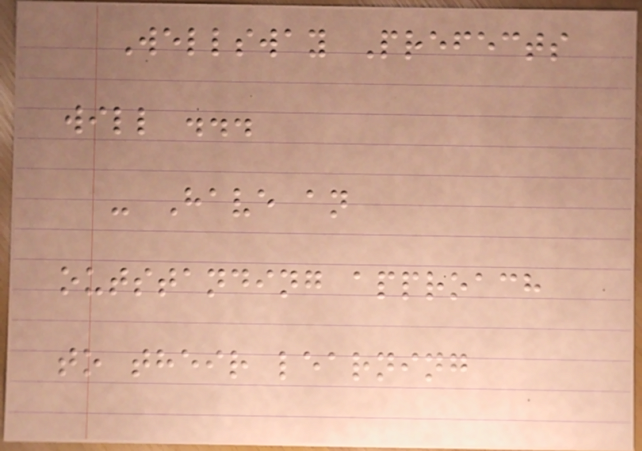Wellsway Prefects
will ...
- Have an
outstanding approach
to their learning
